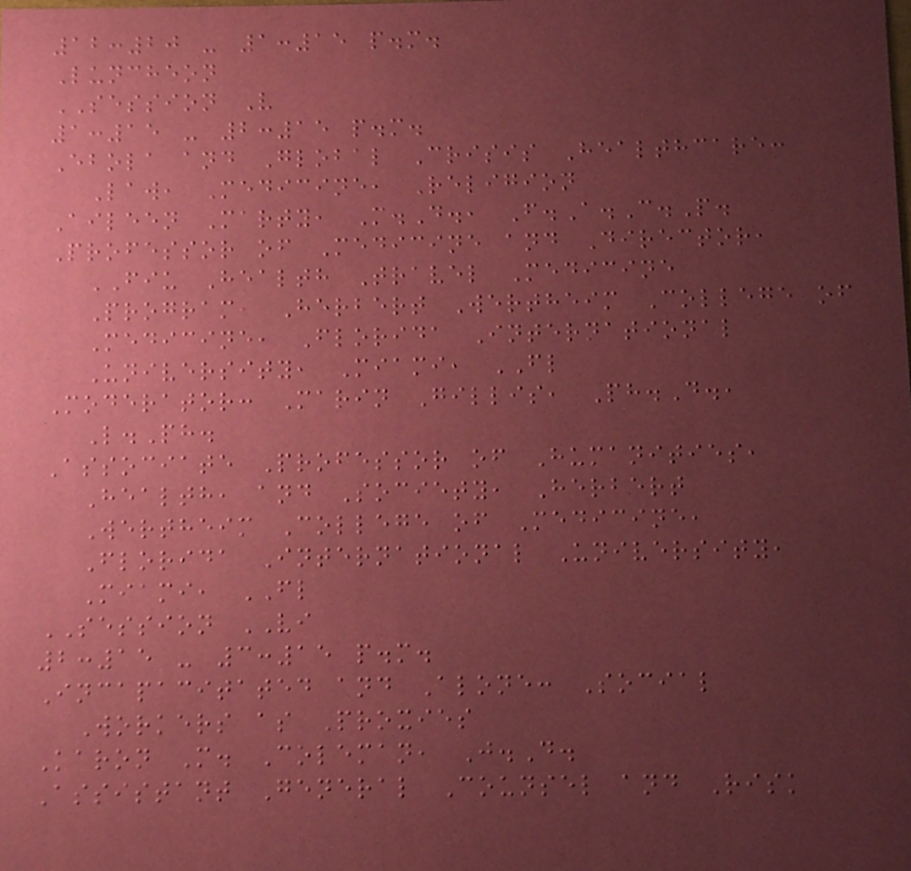12:20 - 1:15 p.m.
Luncheon
SESSION V
1:15 - 2:15 p.m.
Ebola and Global Crisis Healthcare:
Law, Medicine, Religion
Aileen Marty, M.D., F.A.C.P.
Professor of Medicine and Director,
FIU Health Travel Medicine
Program, Herbert Wertheim College of
Medicine, Florida International
University, Miami, FL
Moderator: Marin Gillis, Ph.D.,
L.Ph.
Associate Professor of Humanities,
Health, and Society, Herbert
Wertheim College of Medicine,
Florida International University,
Miami, FL
SESSION VI
2:15 - 3:15 p.m.
Incapacitated and Alone: Social
Workers as Proxies
Karon M. Coleman, J.D.
Assistant General Counsel and Risk
